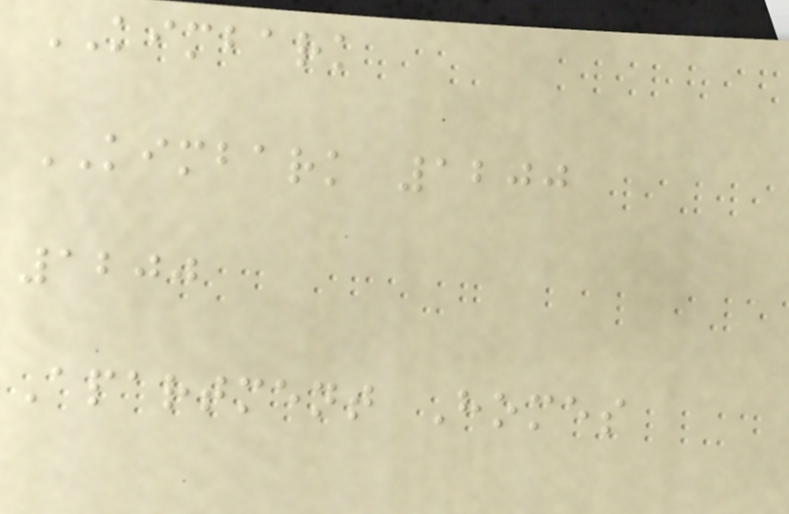KIMBARK
KIMBARK 1200
1200
Apartment Homes
